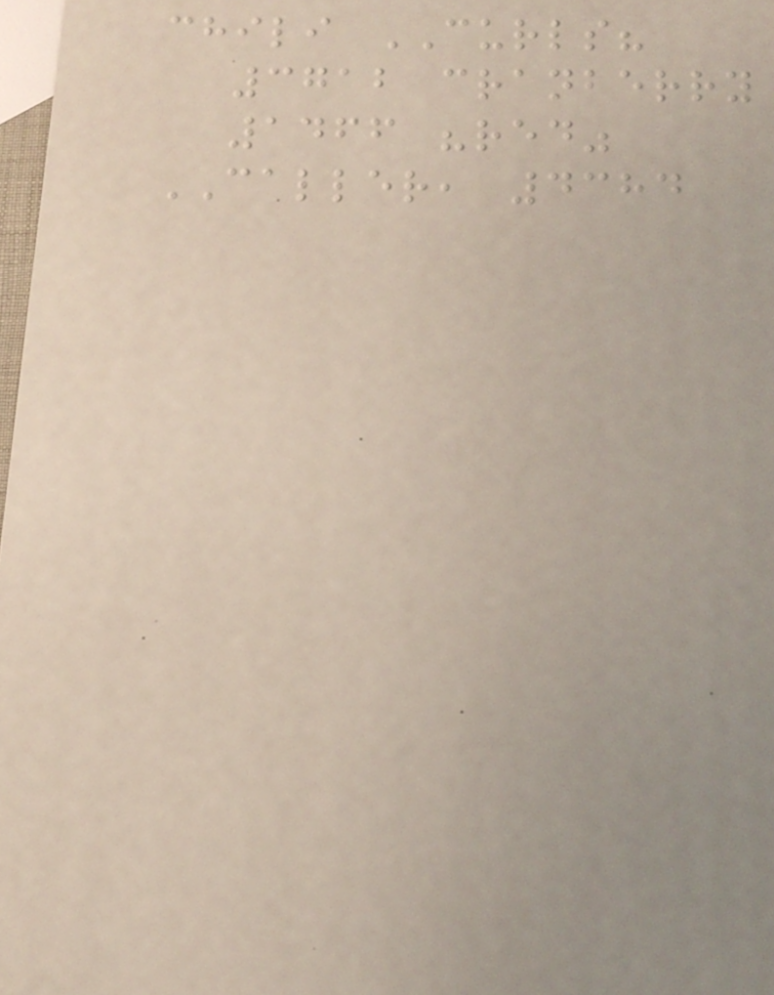chili CURLS?
3712 cranberry
1466 "red"
CALLER, 4384
